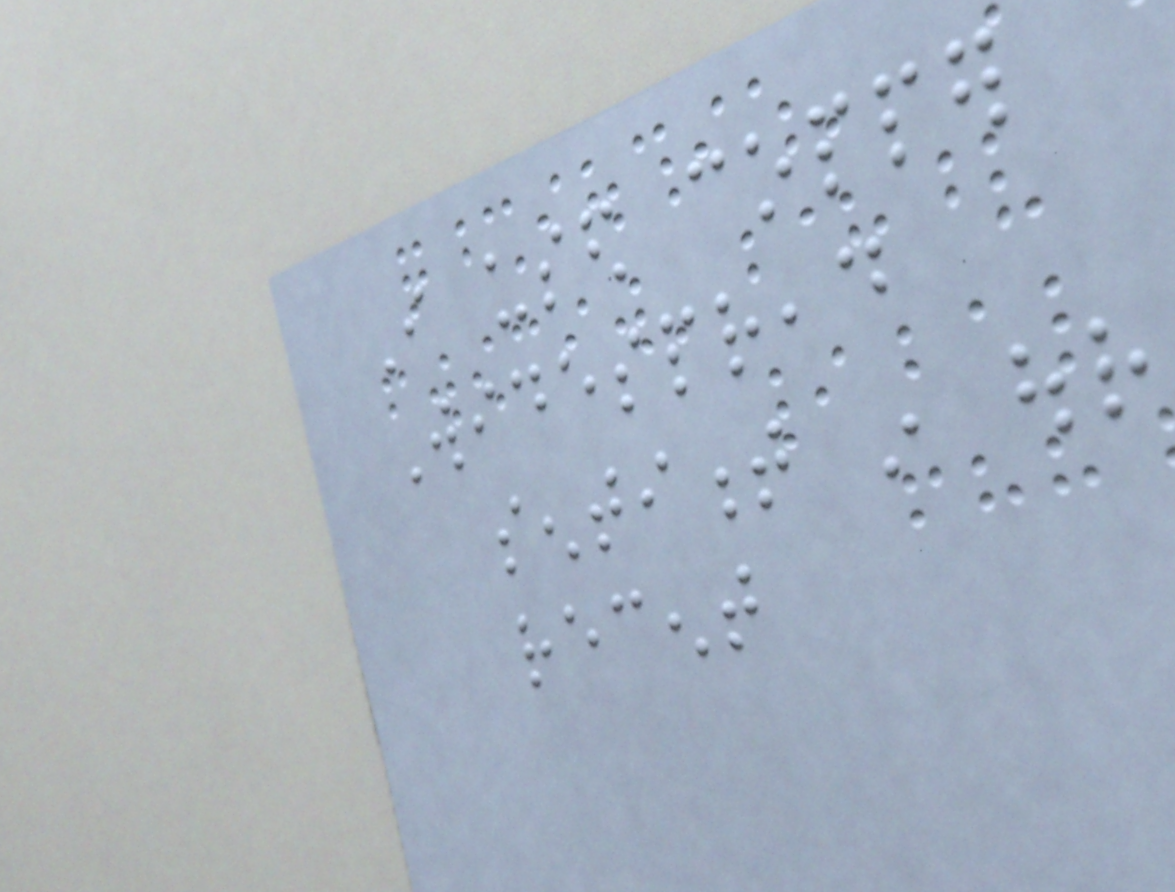I used copper
Widespread
sentiment in our
recent
